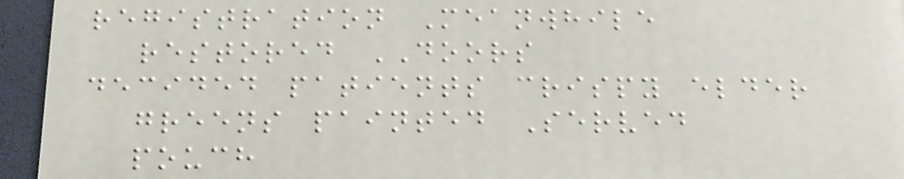registration Meanwhile
restored DOORS
decided patients crispy elder
greens painted Served
pouch
